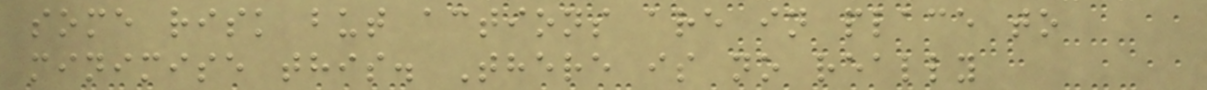some risk but actions are in place to
minimise this. There is no really
